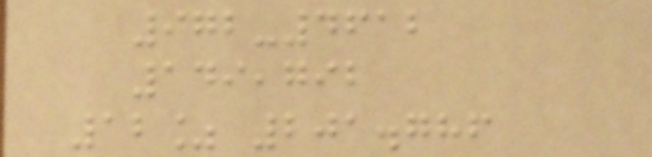972-4612
149,792
12% 201.786
